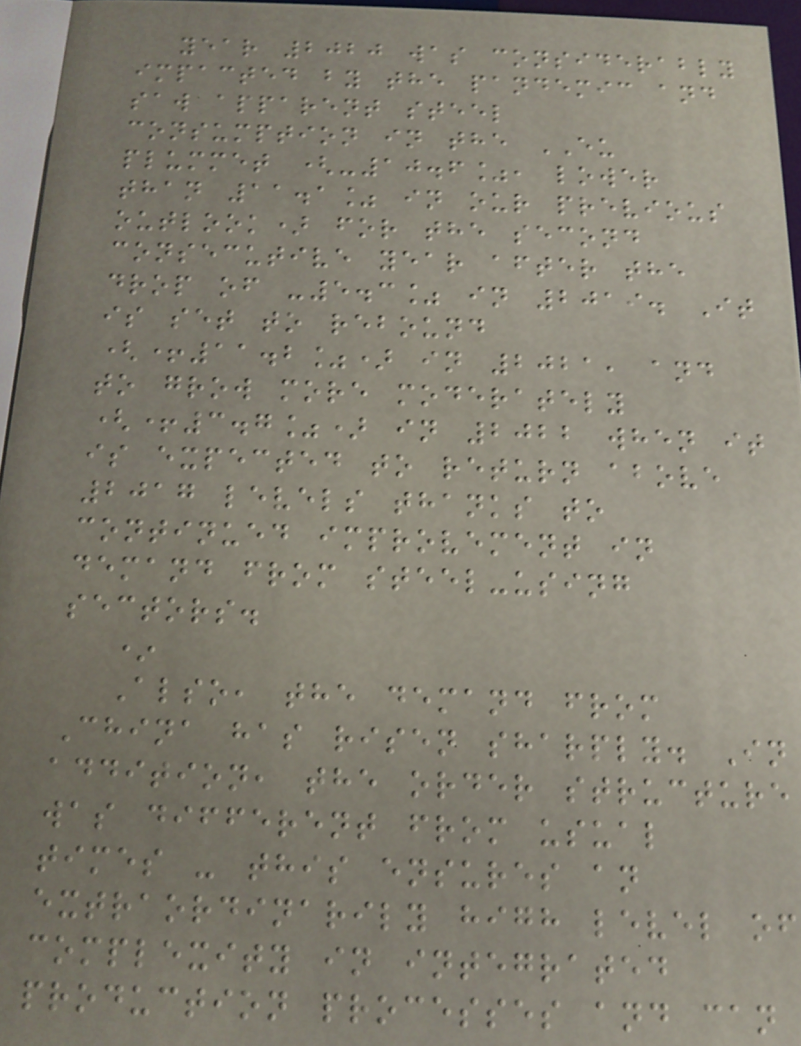year 2020 was considerably
impacted by the pandemic and
saw apparent steel
consumption in the EU
plummet (-10.6%, lower
than 11.1% in our previous
outlook) for the second
consecutive year after the
drop of -5.3% in 2019. It
is set to rebound
(+11.2%) in 2021, and
to grow more moderately
(+3.7%) in 2022 when it
is expected to return above
2017 levels thanks to
continued improvement in
demand from steel-using
sectors.
*
Also, the demand from
China has risen sharply. In
addition, the order structure
was different from usual
times - this ensures an
extraordinarily high level of
complexity in integrated
production processes and can
